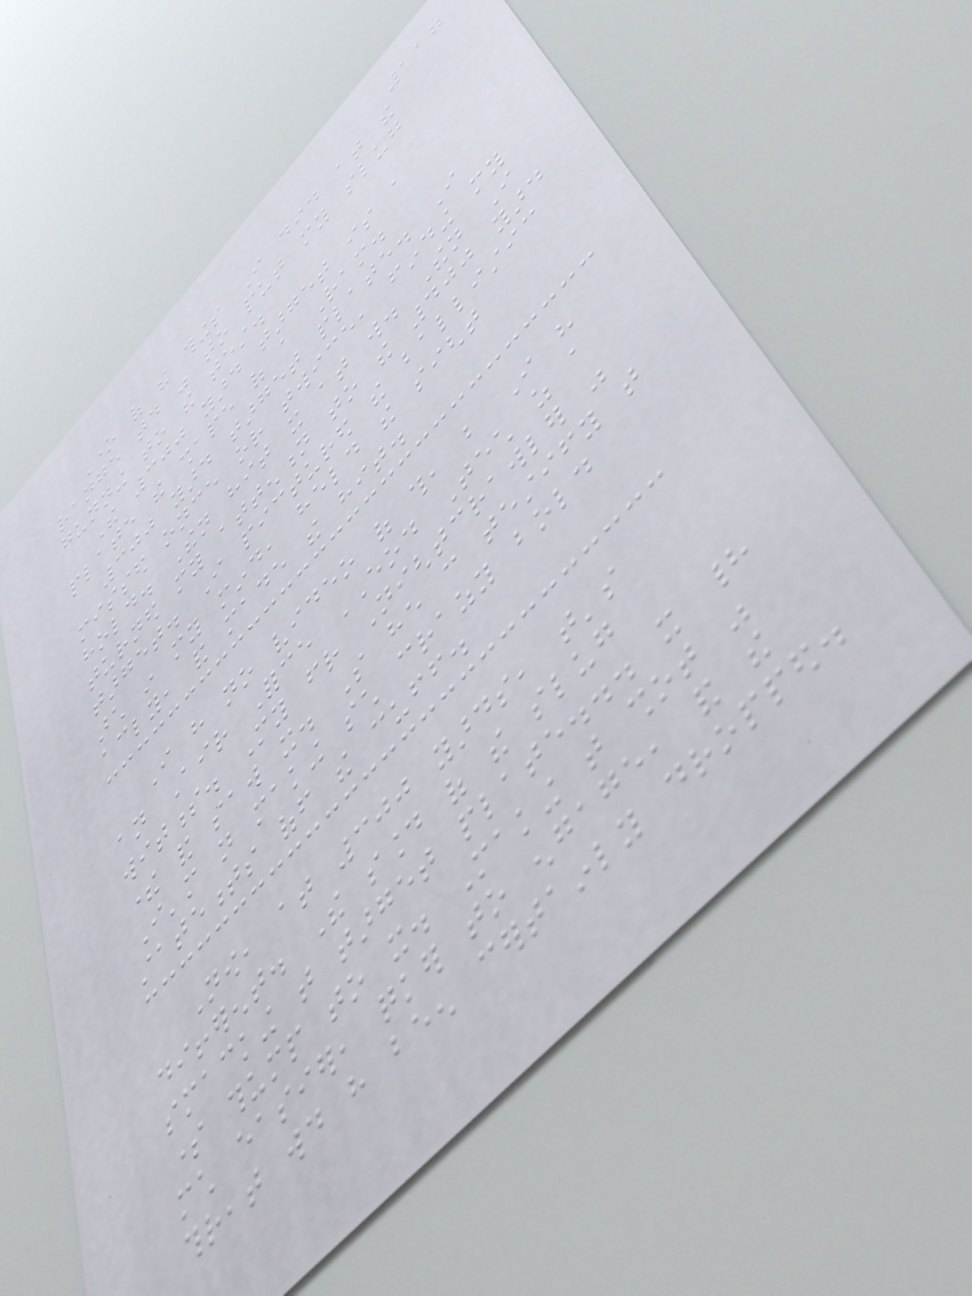117
One of the things I did at the
range today was to put my slug
gunning to the test.
The 300 yard target is a
plate the shape of a Ram.
300 yard target plate. I
missed once or twice, finding my
hold. Then hit it at will. Then I
turned my attention to the 400 yard
target. I pictured the ballistic
arch in my mind, held the sight
accordingly, and made the hit.
I have no video of this, but I have
an Air Force EOD Tech as a
witness. My friend Nightcrawler was
there and saw it. So he can testify that
I'm not making such crazy bold
statements off the cuff.
Now, at 300 yards, that's
different. The sound of the slug
smacking that target plate... it had
some thump to it. Making that shot was
much easier, quicker to engage, and the
threat would have been certainly dropped.
